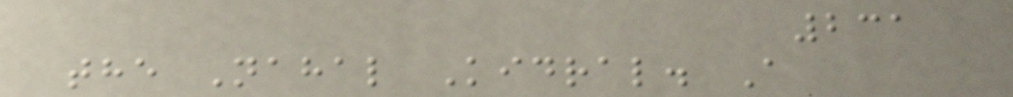231
the Nahal Kidral. A
